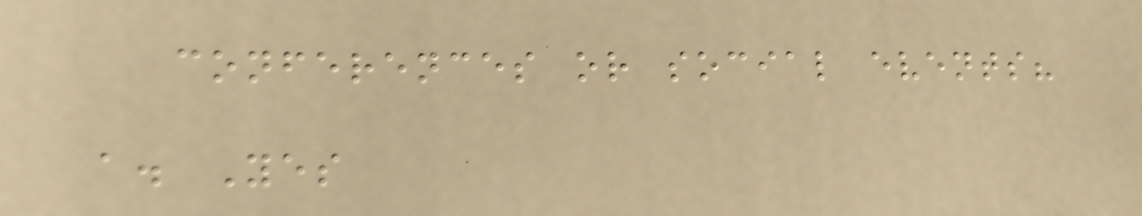conferences or social events?
a. Yes
